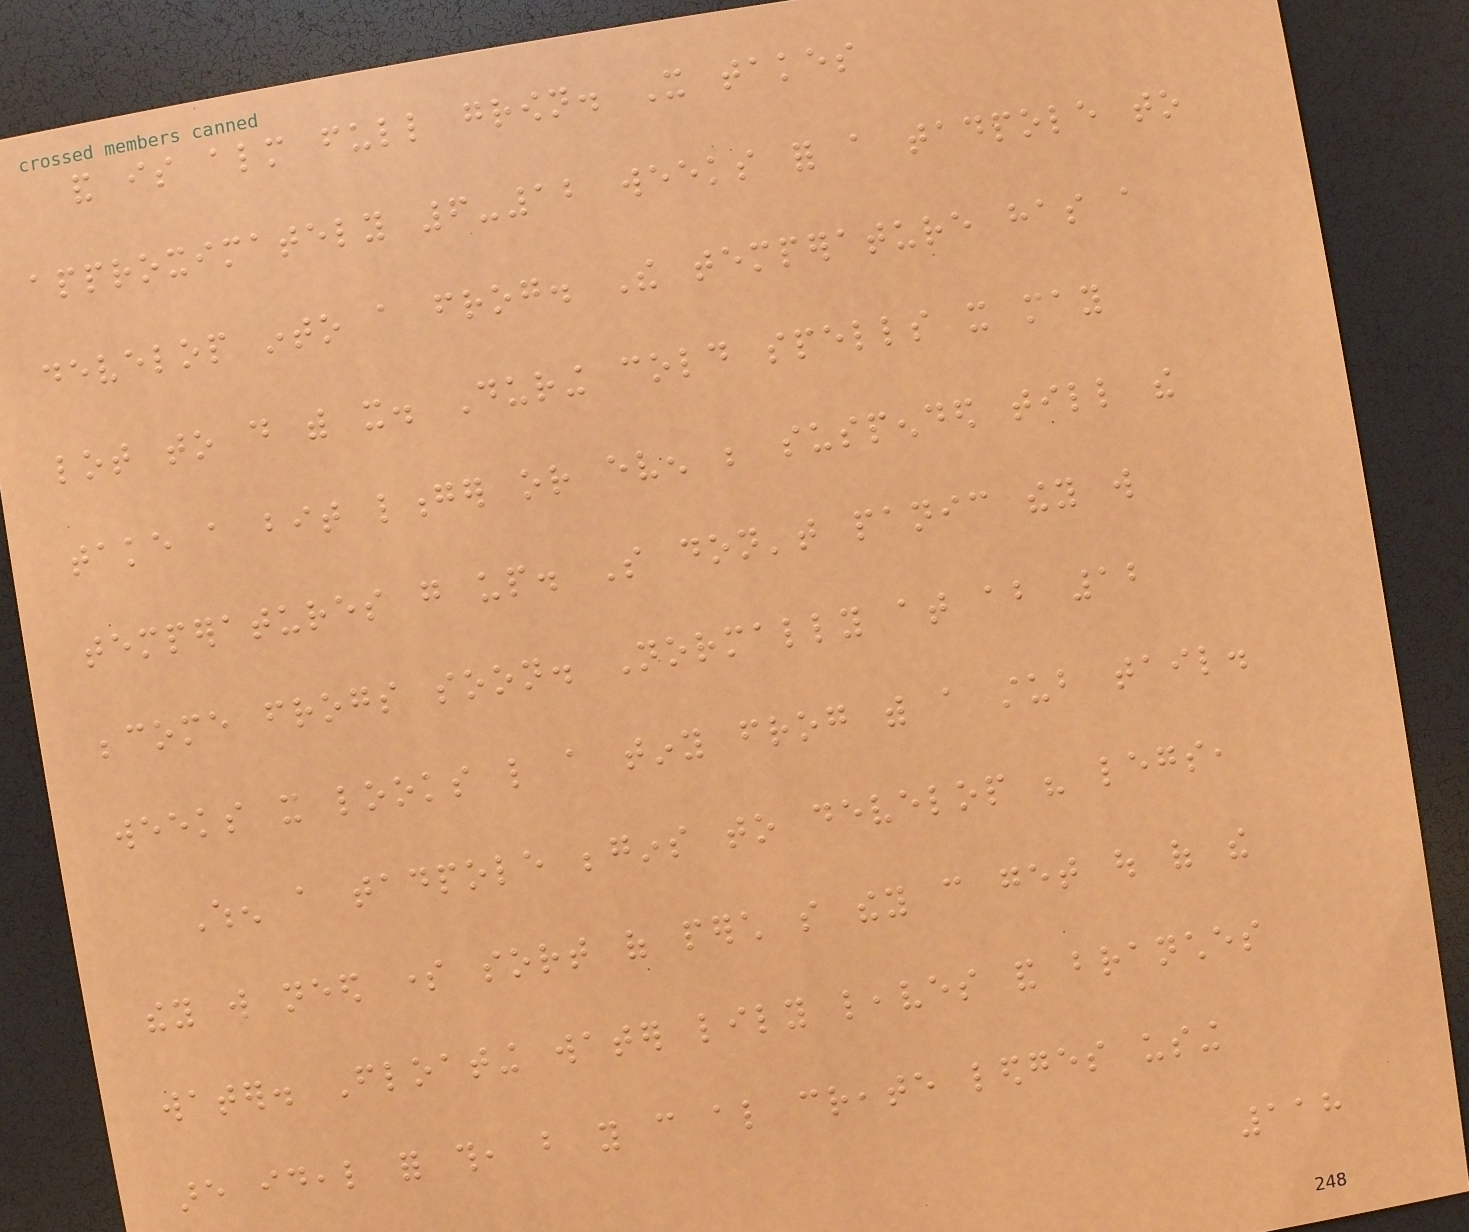and is almost full grown. It takes
approximately 6-12 weeks for a tadpole to
develop into a frog. The temperature has a
lot to do with it. During cold spells it may
take a bit longer or even be suspended till the
temperatures go up. So don't panic they will
become frogs soon. Normally at about 12
weeks it looks like a tiny frog with a stub tail.
When a tadpole begins to develop his legs,
they will need some sort of perch so they can get out of the
water. Floating water lily leaves and branches
are ideal for this, but you can also create ledges using
118
